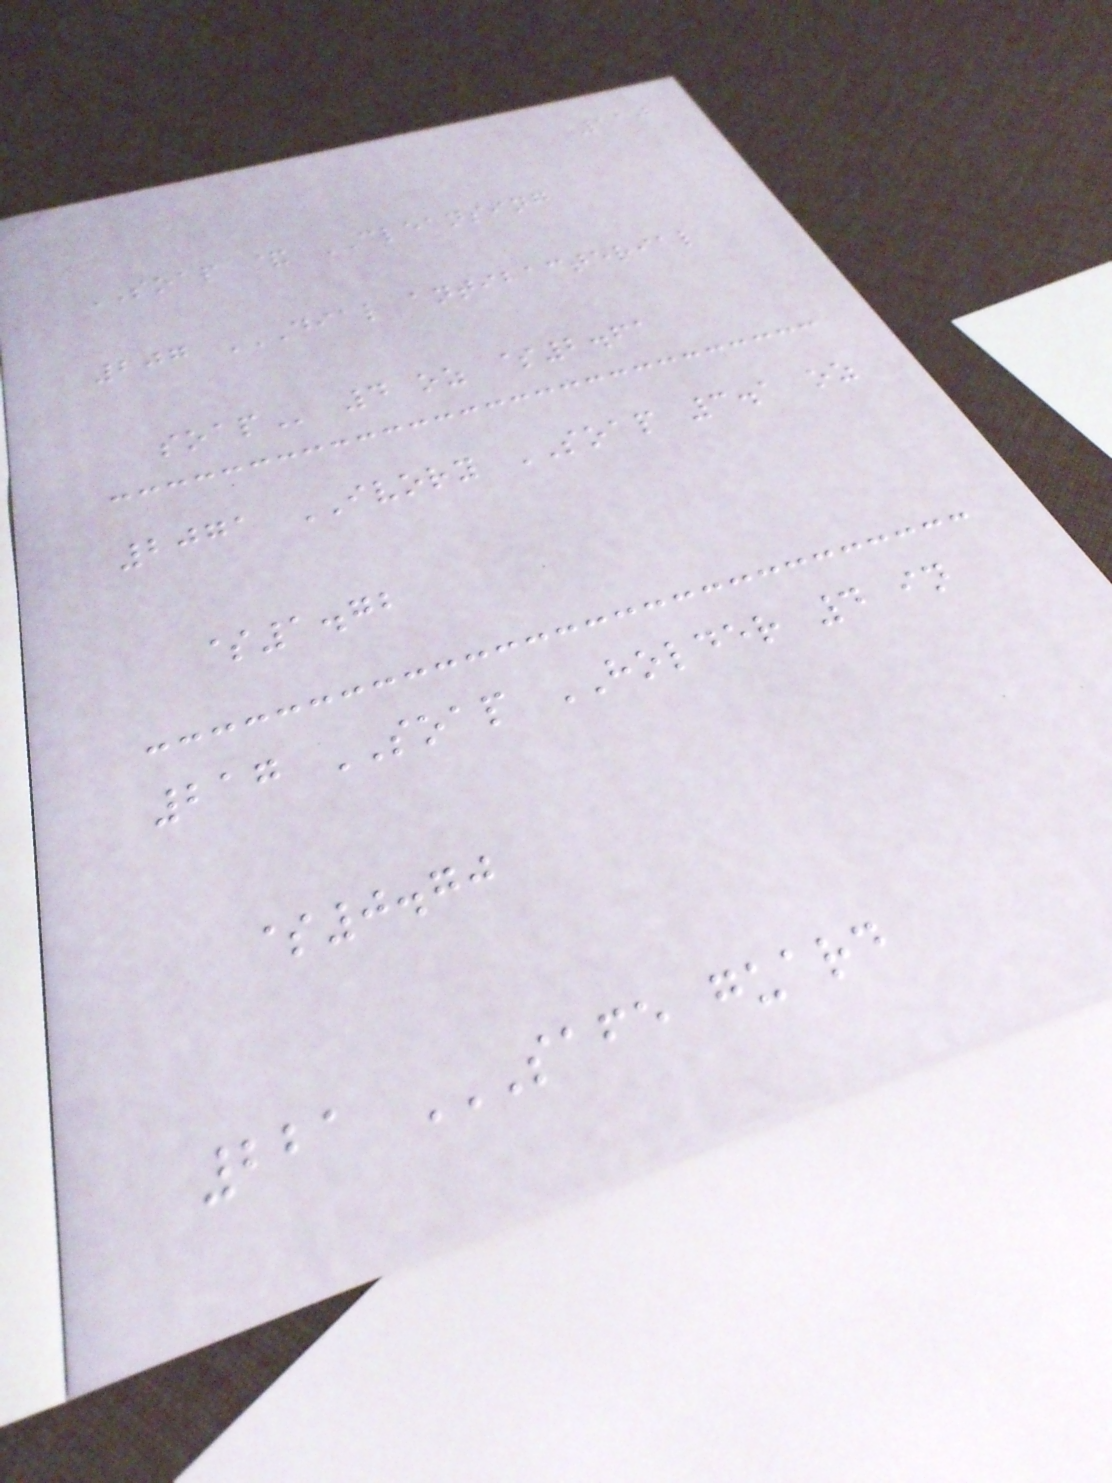110
SOAP & CLEANSING
207 DIAL ANTIBACTERIAL
SOAP 4 oz $2.61
2071 IVORY SOAP 3.1 oz
$1.72
217 SOAP HOLDER 4 in
$0.70
221 SAFE GUARD
